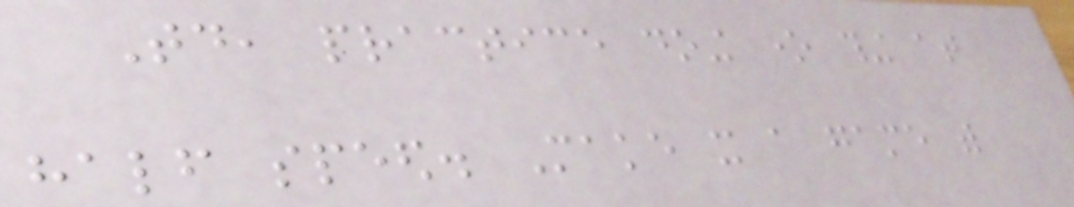Today, practice doing one thing at
half speed. Make it a game with
